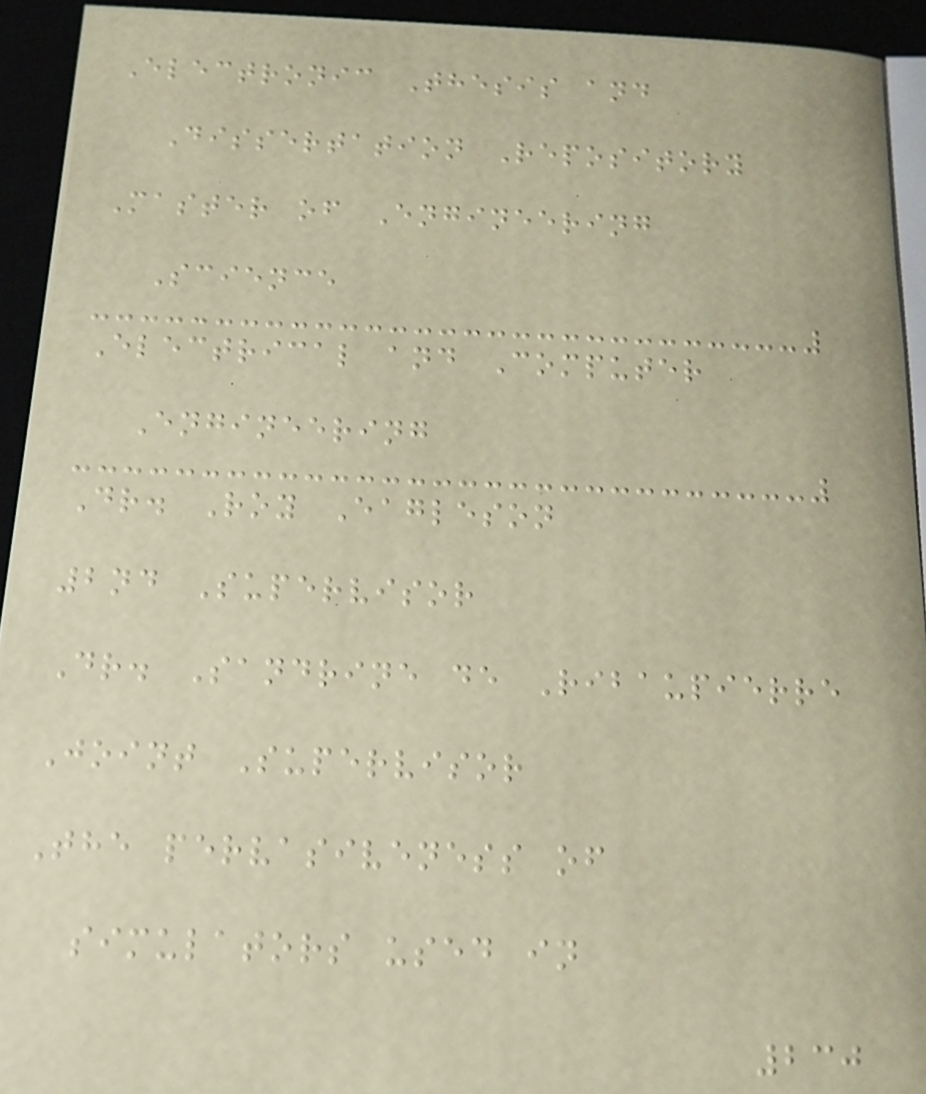Electronic Thesis and
Dissertation Repository
Master of Engineering
Science
Electrical and Computer
Engineering
Dr. Roy Eagleson
2nd Supervisor
Dr. Sandrine de Ribaupierre
Joint Supervisor
The pervasiveness of
simulators used in
230
